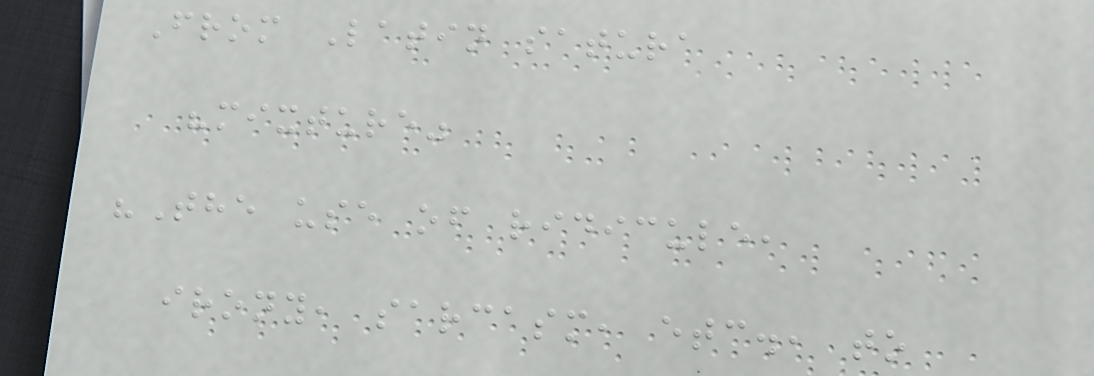From Latin satura
"mixture"
"The use of ridicule,
irony, sarcasm, etc., to
